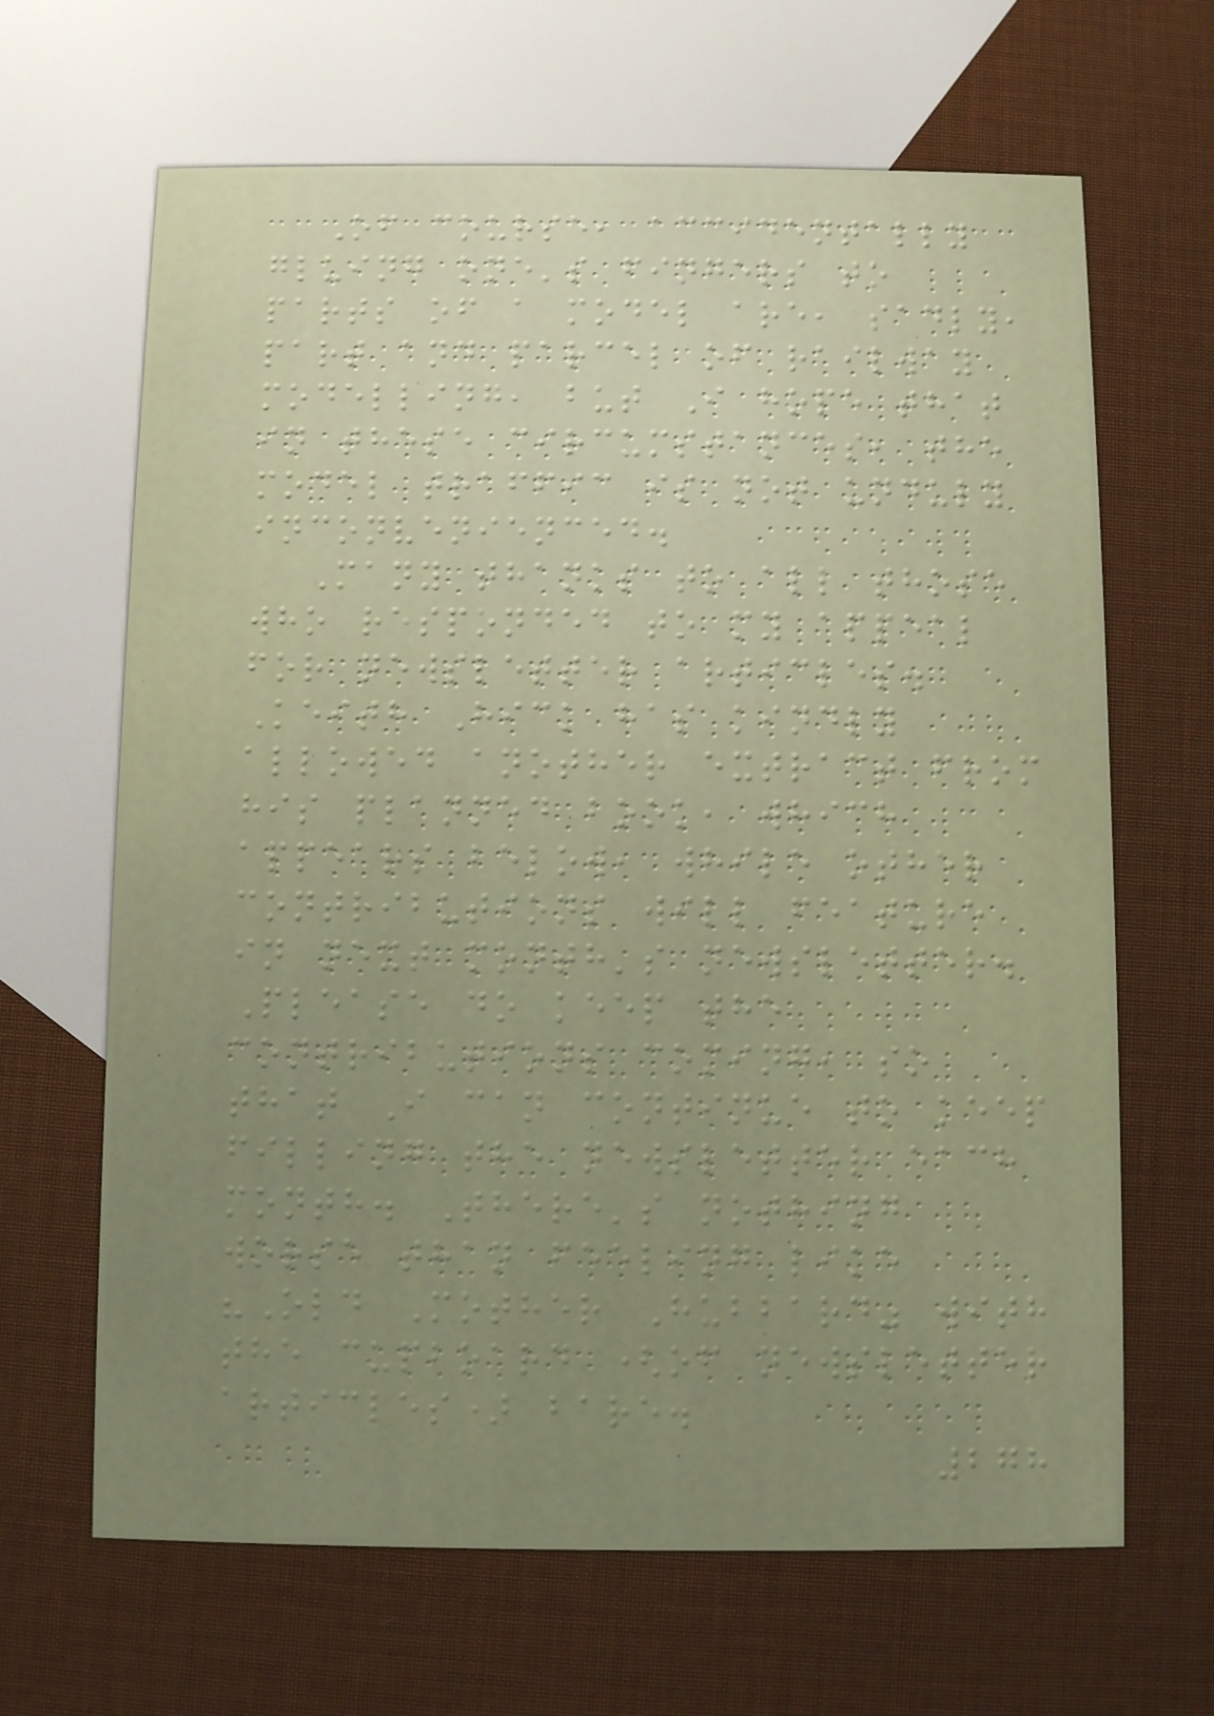Of course, accidentally
gluing one's fingers to
parts of a model are, sadly,
part and parcel of railway
modelling, but I hope that
in these circumstances, the
model traffic is not unduly
inconvenienced.
Many thanks to all those
who responded to my appeal
for newsletter articles.
Keith Hick has kindly
allowed another extract from
his planned book, which
appears below, while other
contributions will feature
in next month's newsletter.
Please do keep the
contributions coming, so
that I can continue to keep
filling the newsletter each
month. There's nothing
worse than feeling like
"Old Mother Hubbard" with
the cupboard (of newsletter
articles) bare.
278
